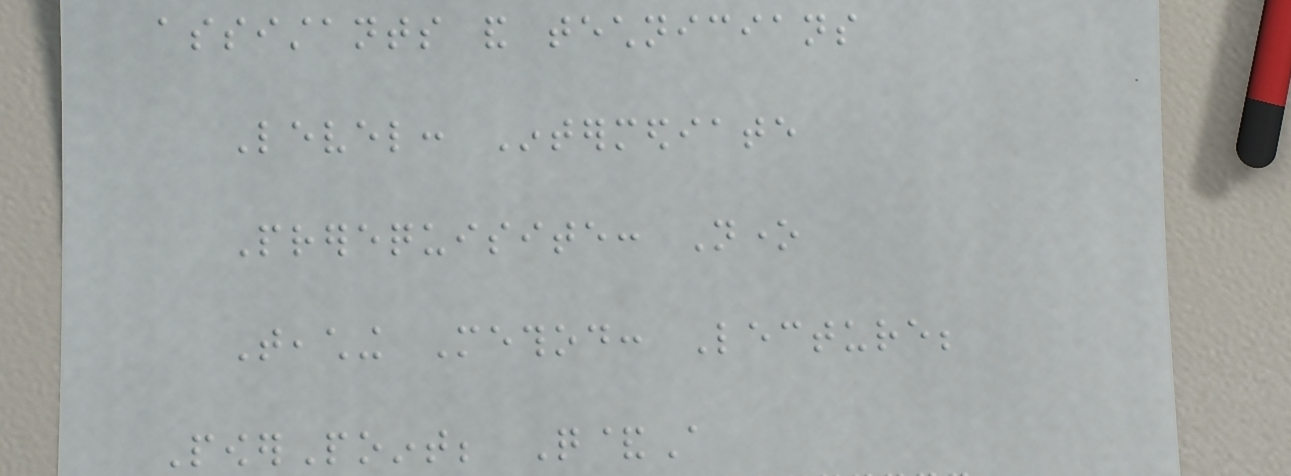assistants and technicians
Level: Intermediate
Prerequisite: None
Teaching Method: Lecture;
PowerPoint; Q&A
